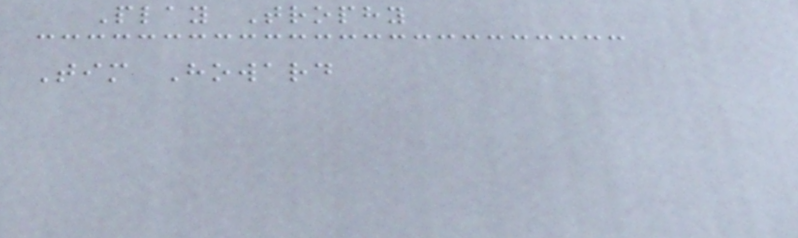Play Trophy
Tim Howard
